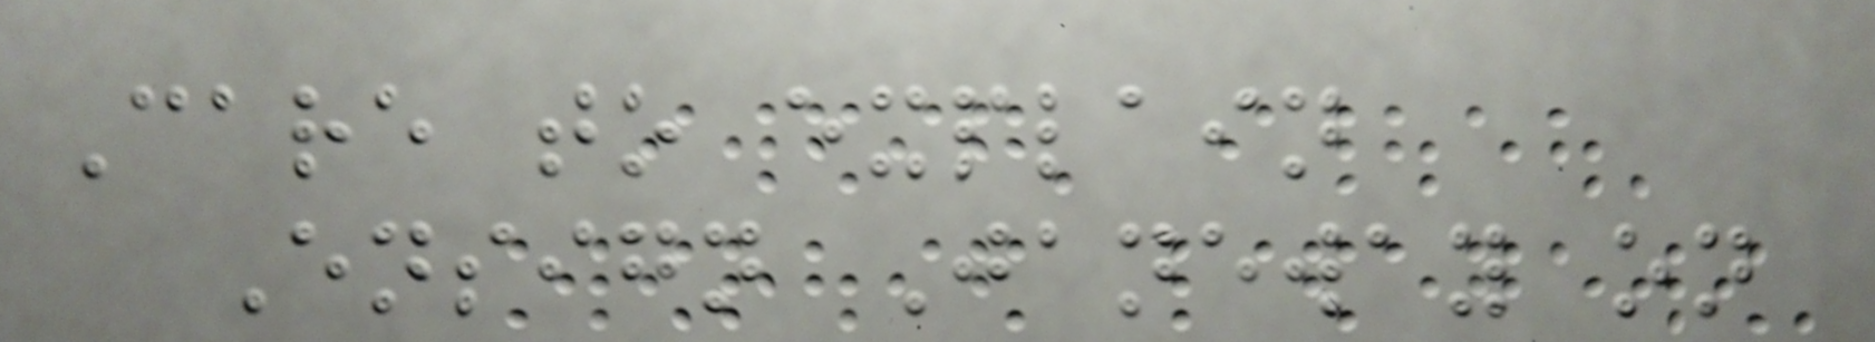Care to explain
Ensign Janeway on
